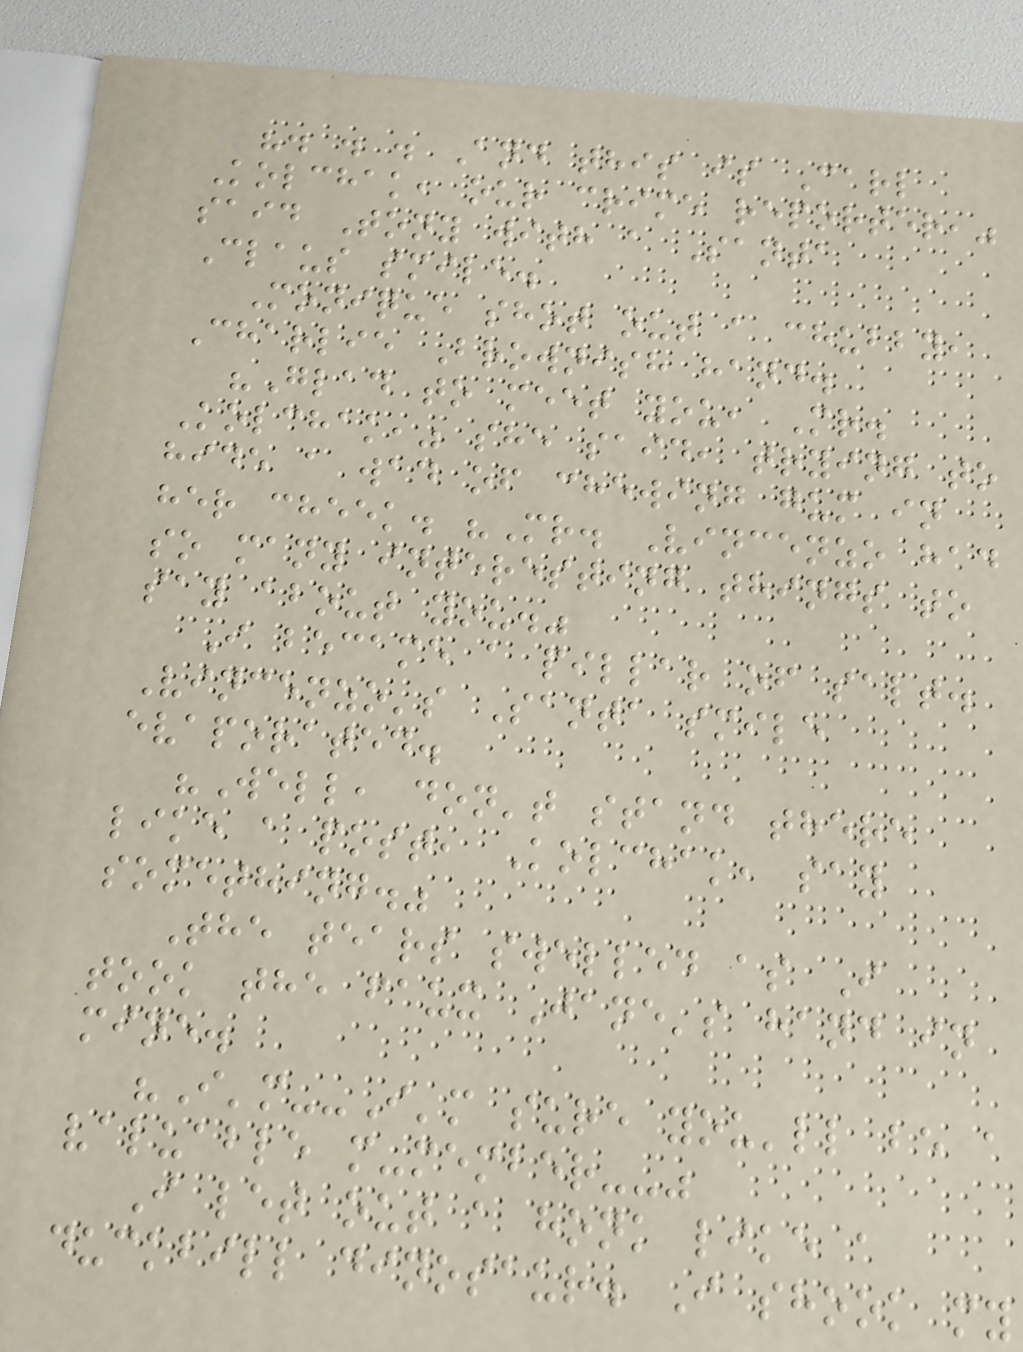". . . And this is Carl
Kolchak, our crime reporter,"
said Tony with a Santa
Claus smile.
Monique shot out a chubby,
Charlie Brownish hand.
"Glad to meet you, Mr.
Kolchak," she said, trying to
hide a wad of chewing gum in
her cheek. "Mr. Vincenzo had
so many interesting things to
say about you."
I became a pillar of salt.
Vincenzo's Santa smile
evaporated.
"Well, don't stand there
like a post, Kolchak, say
something."
The tears swelled as I
took the faux Jane's hand in
mine.
"I'm--I'm sure you'll be a
valuable m-member--"
I let out a honk like a
duckbill dinosaur. I shook my
